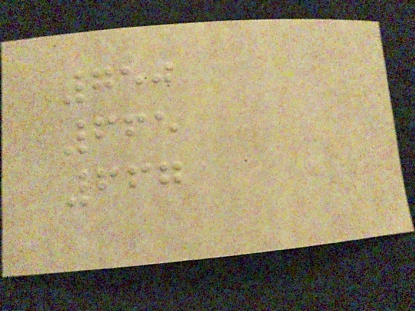750
665
667
